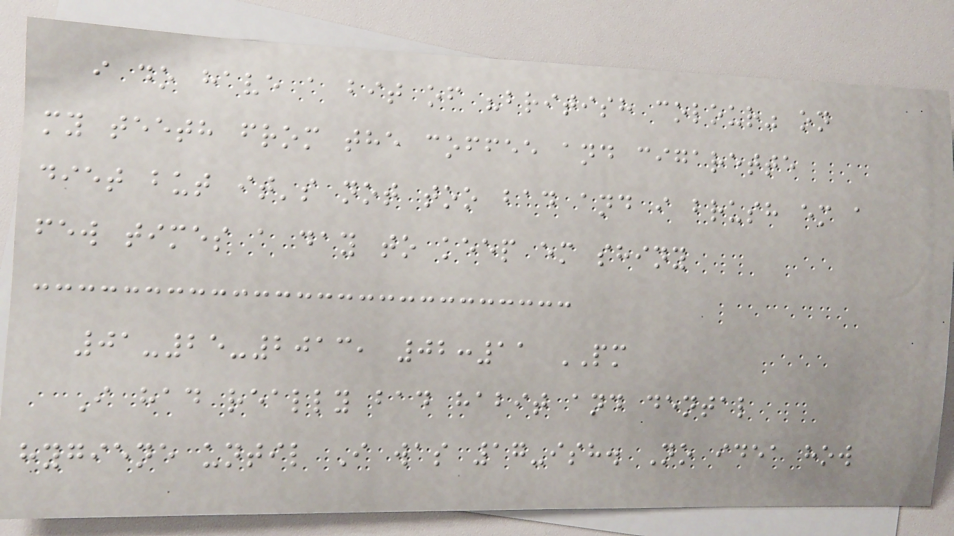i do have a bit of "british colour" on
my teeth from the coffee and cigarette
diet but it's not too bad and i brush em a
few times a day to keep em shiny
01-25-2013, 02:11 PM
I had really bad habit and dental
hygiene until I was 17-ish. No idea how
